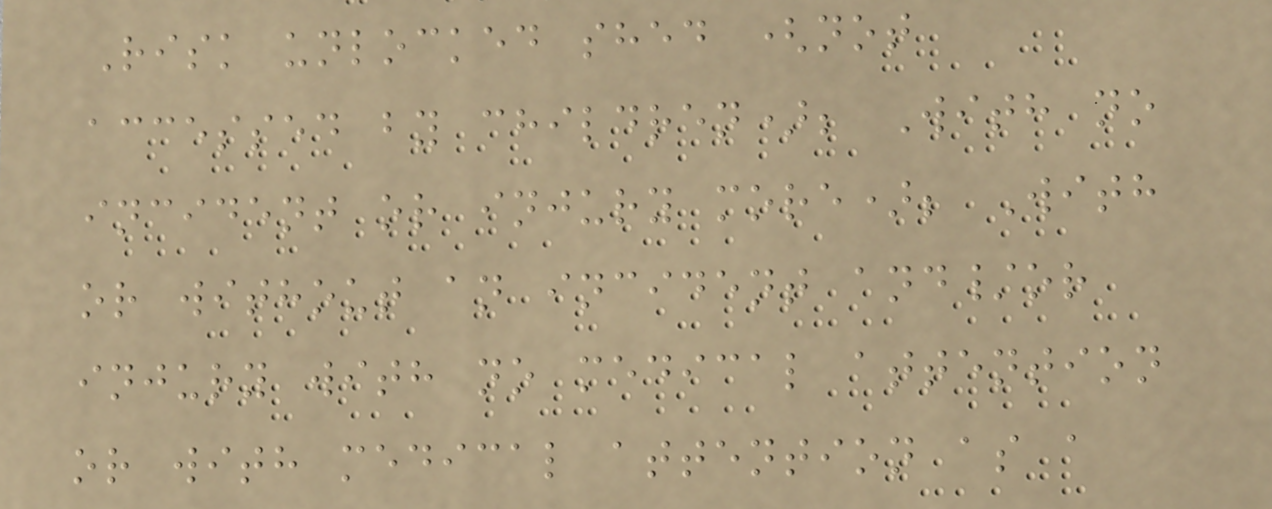Risk unlocked shed (not
accessed by children); With no
incident or injury more); With
or without an incident and/or
injury with no medical attention
or with medical attention as a
